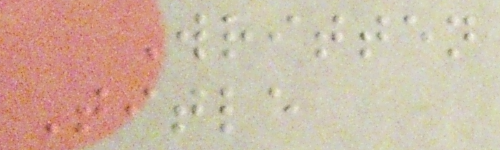Written
Title
